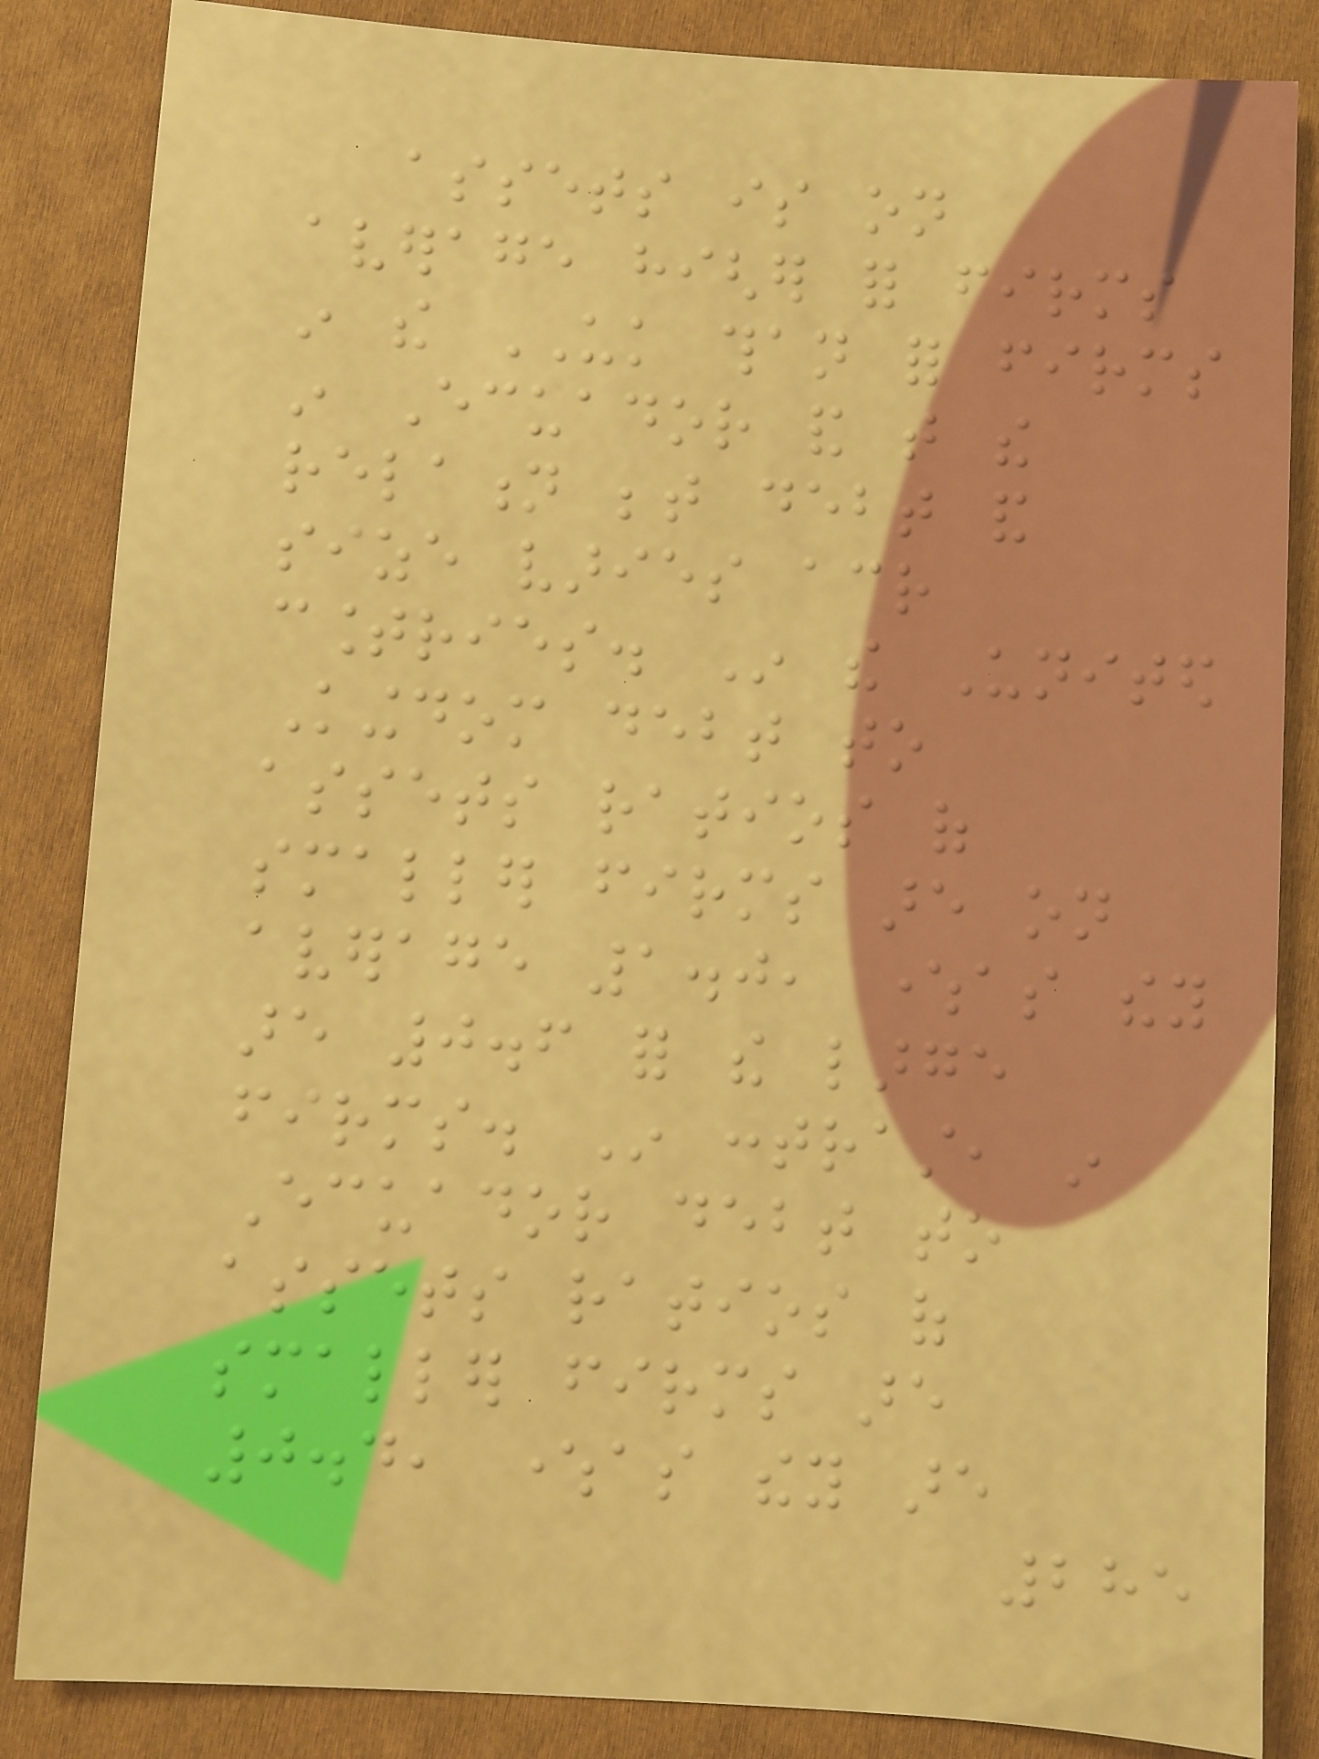assets is on
average higher for firms
in the UK than for firms
in Ecuador and that the
relation between debt and
size varies across
countries. In the United
Kingdom debt to
assets ratios of
smaller firms are on
average 1.0, whereas they
are 0.6 for the large
firms. In contrast, in
Ecuador debt to
assets ratios of
smaller firms are
0.4, whereas they are
285
